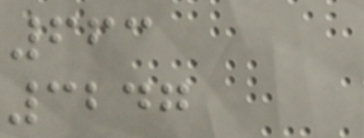663
3247
